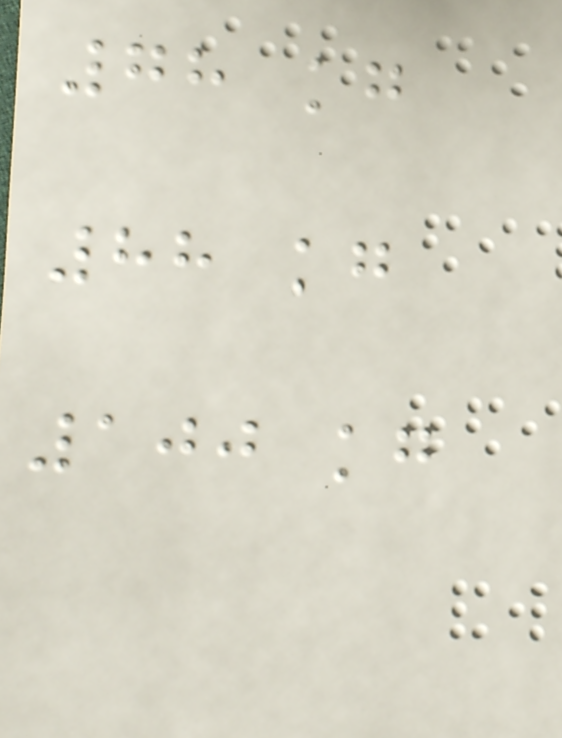78 kg
88 kg
100 kg
